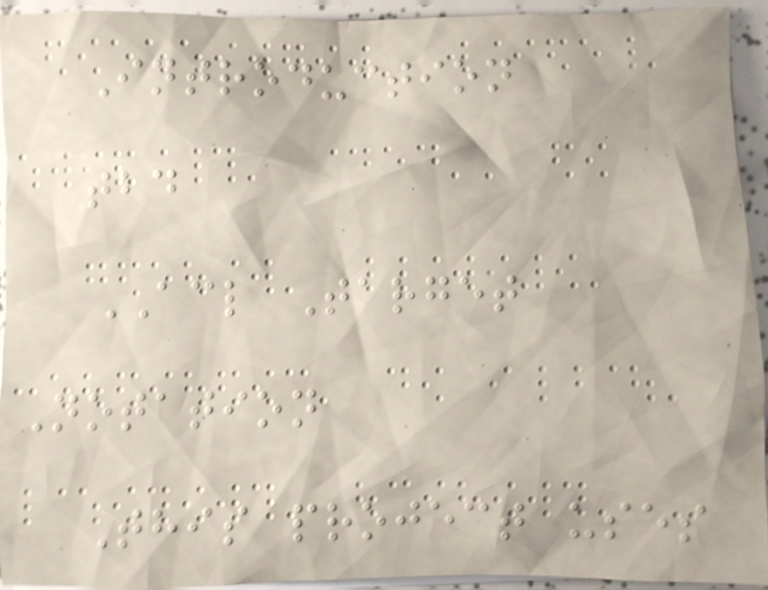Introduction
tbd
ACL Target
Notation
This project uses
